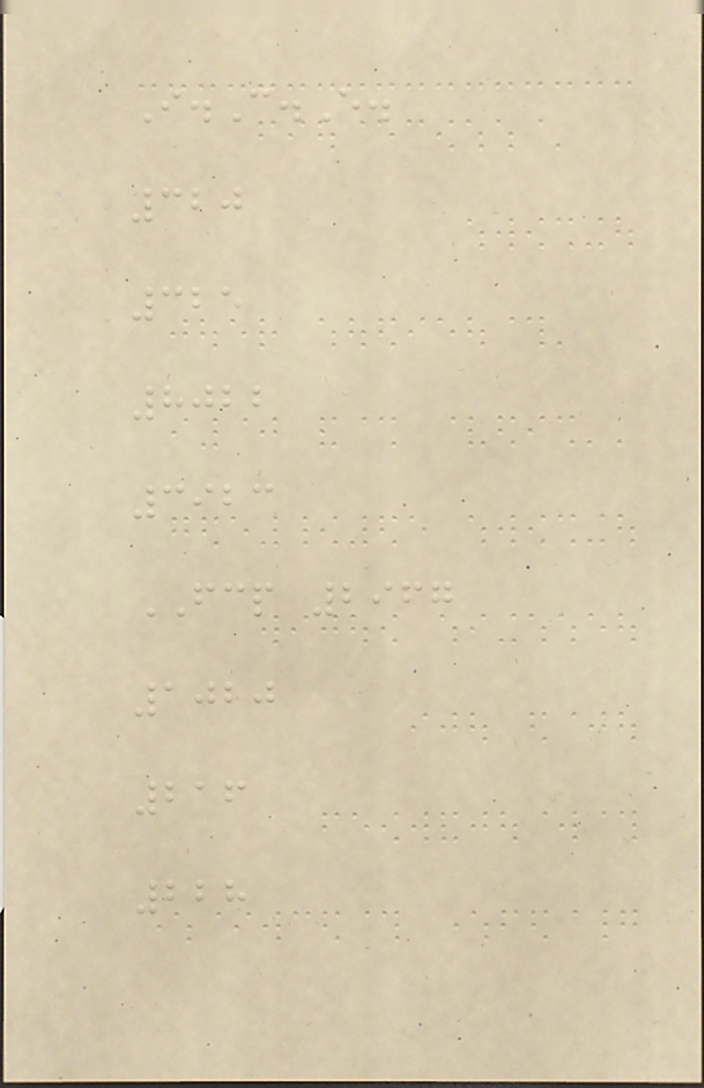I.C.E.
320
325
8022
3923
FCP 2967
1020
216
228
